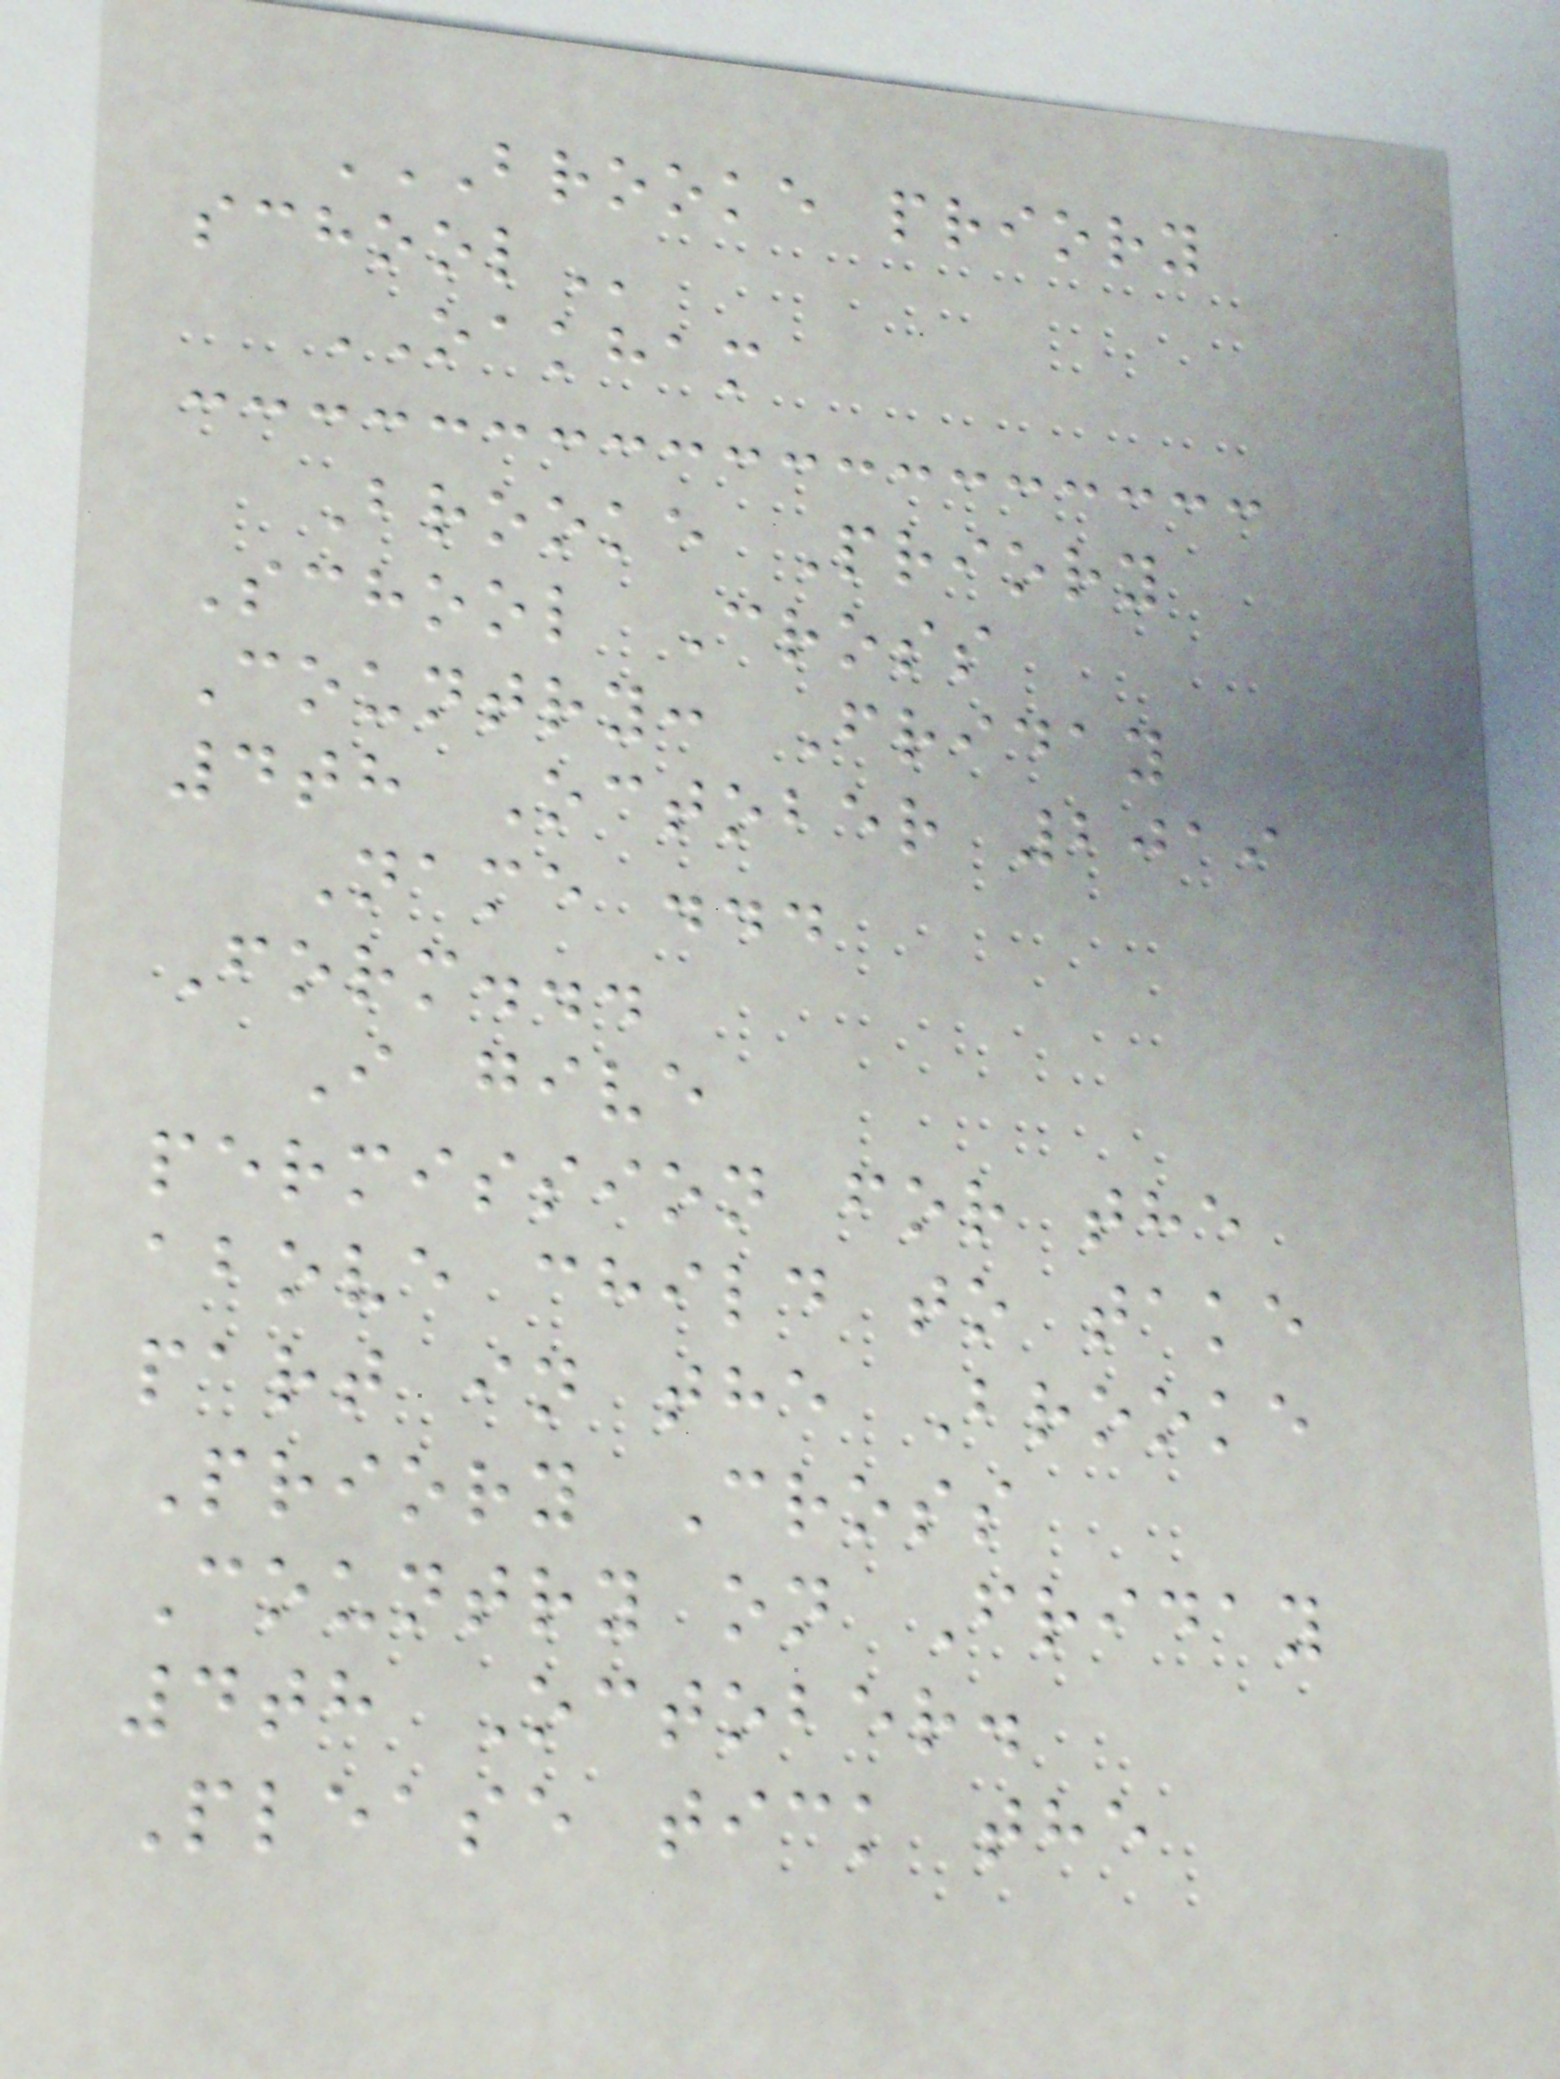BROOKE PRIORY
SCHOOL
OAKHAM
Brooke Priory
School Cross
Country: Friday
4th October 2019
Name ...
Form...
I give
permission for the
above child to take
part in the Brooke
Priory Cross
Country on Friday
4th October.
Please tick the
